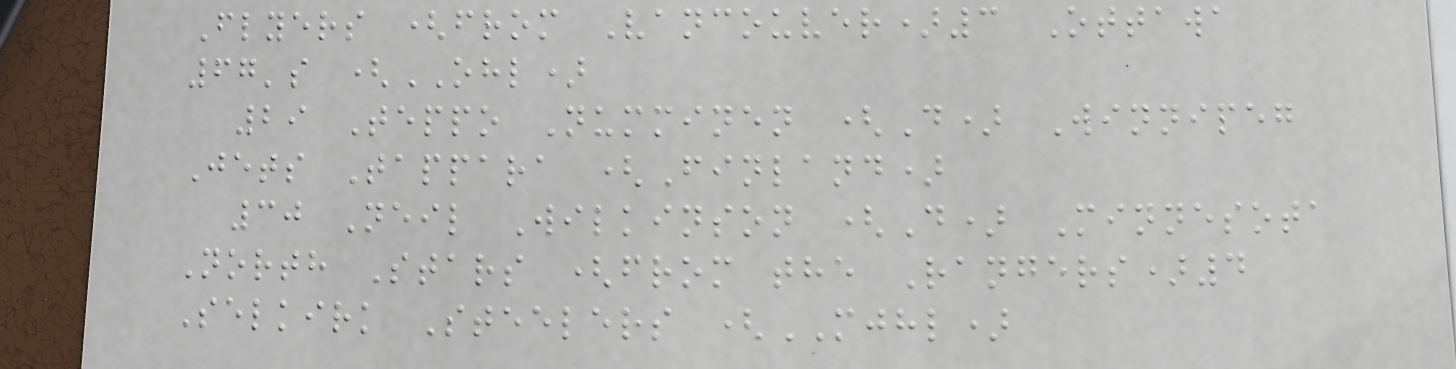Flyers (from Vancouver)3 Ottawa
67's (OHL)
29 Teppo Numminen (D) Winnipeg
Jets Tappara (Finland)
30 Neil Wilkinson (D) Minnesota
North Stars (from the Rangers)4
Selkirk Steelers (MJHL)
